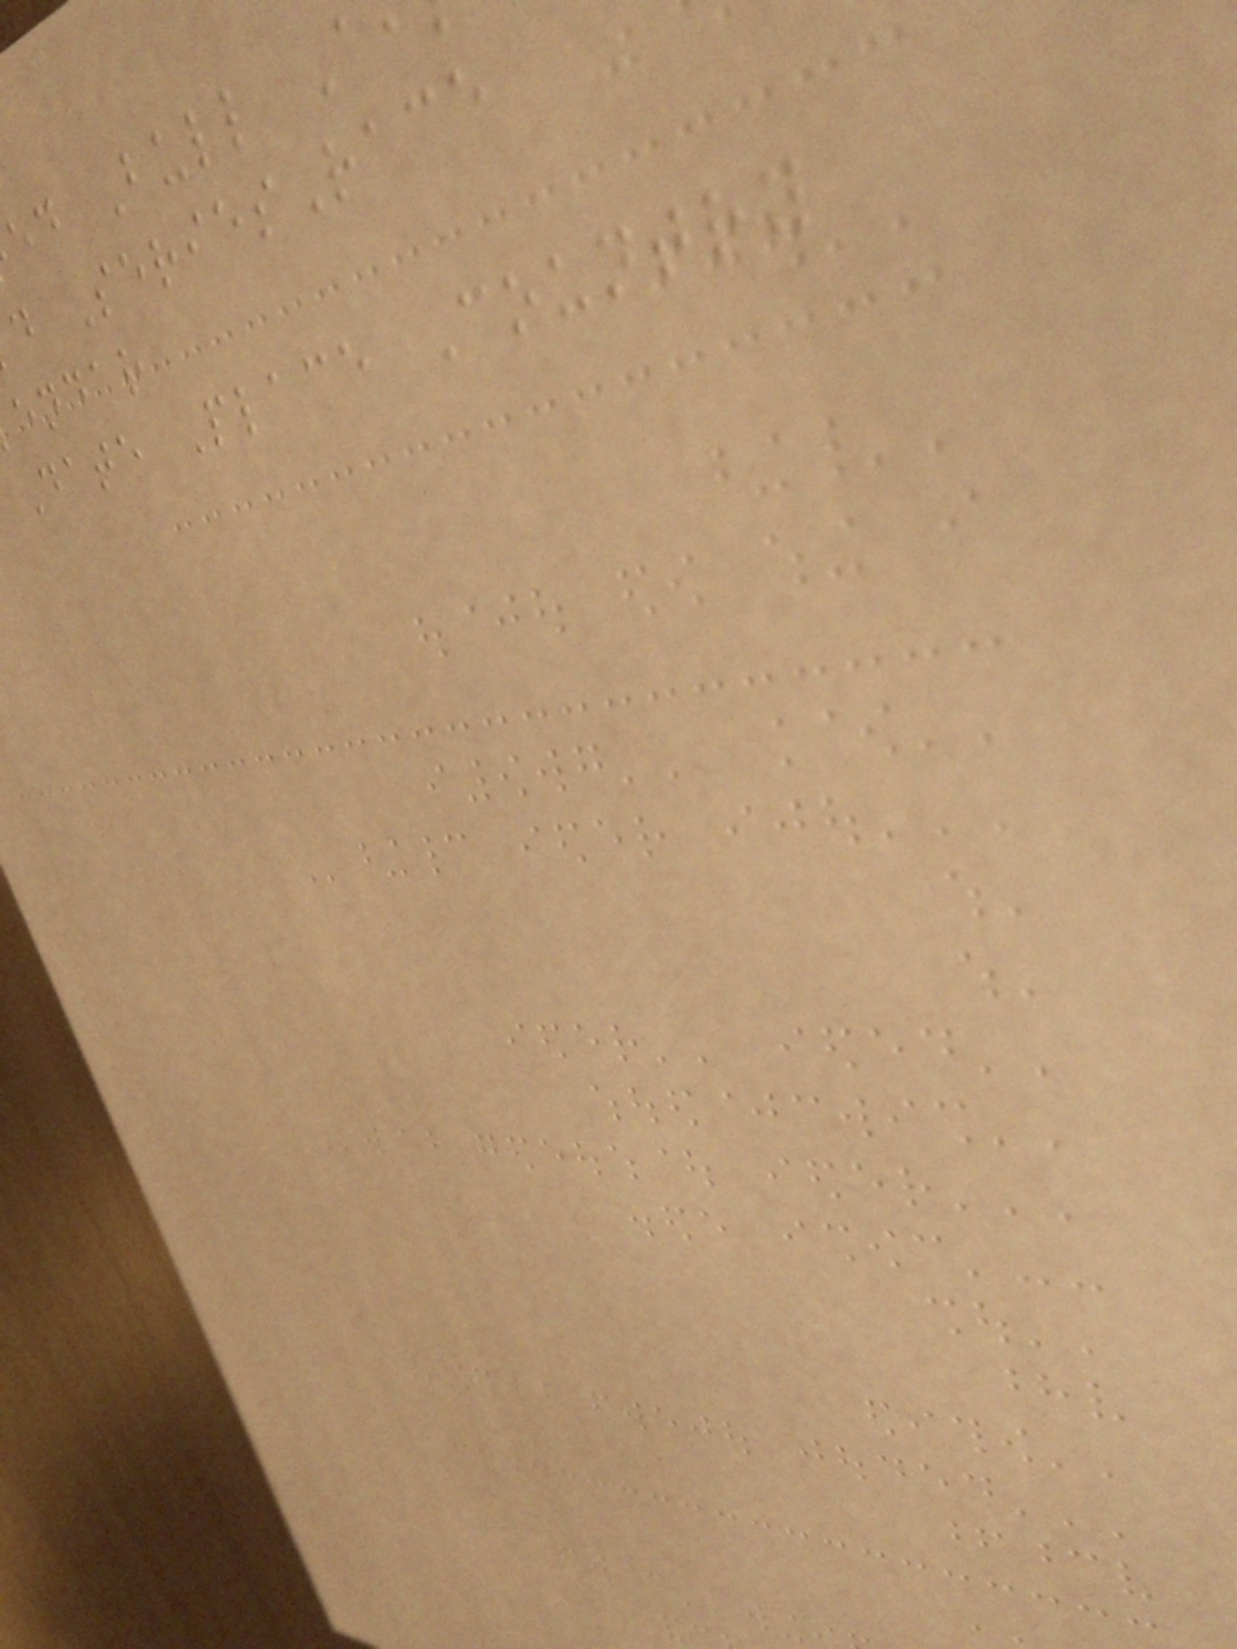ed Bull A
d SeriesRace
endar
Date Place Country
